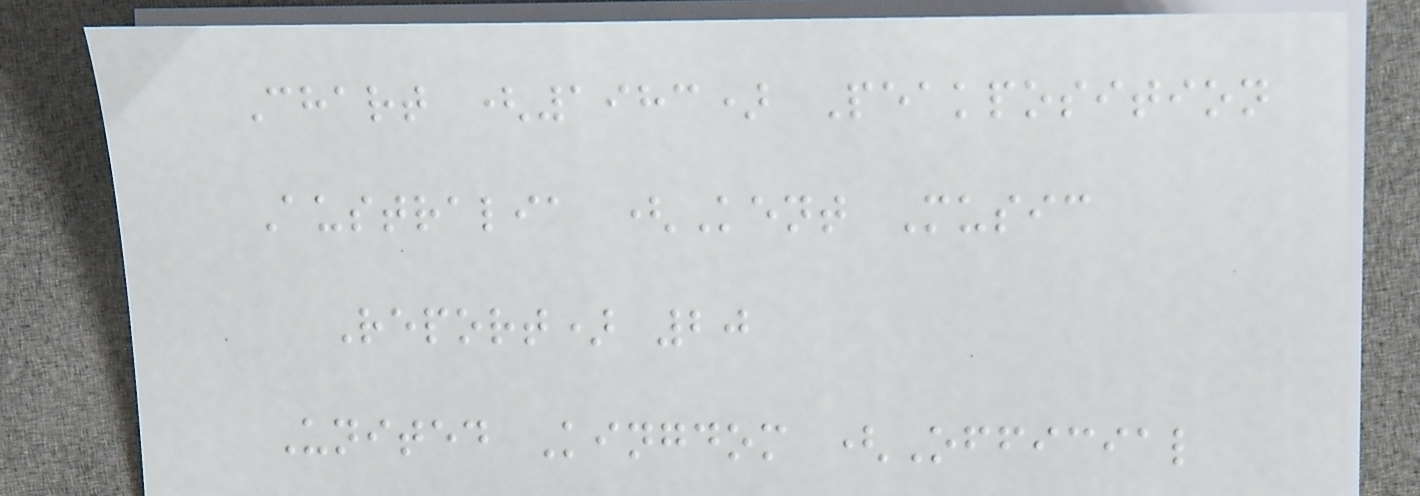Chart (1983) Peakposition
Australia (Kent Music
Report) 20
United Kingdom (Official
